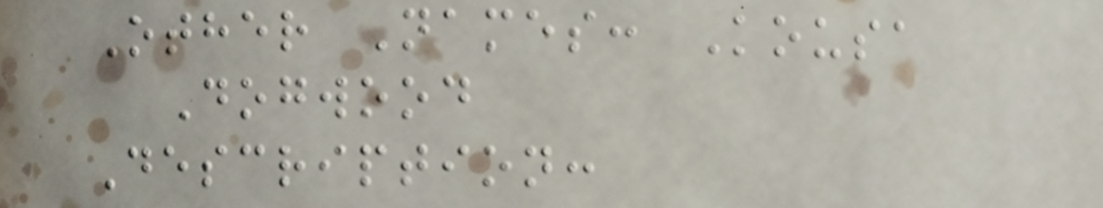Other Names: Kousa
Dogwood
Description:
